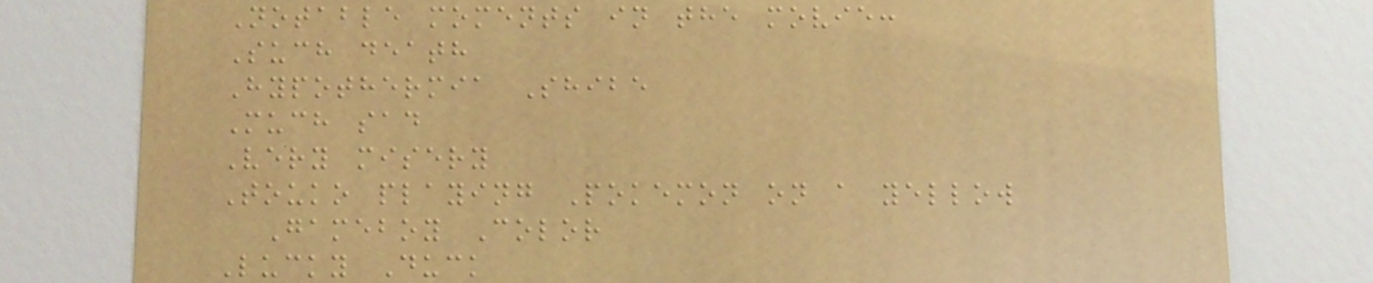Notable moments in the movie:
Such death
Hypothermia Shibe
Much sad
Very misery
Touko playing Pokemon on a yellow
Gameboy Color
Lucky Duck
